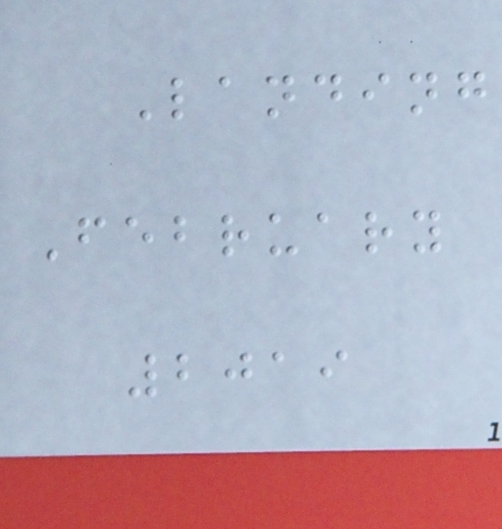Landing
February
2019
